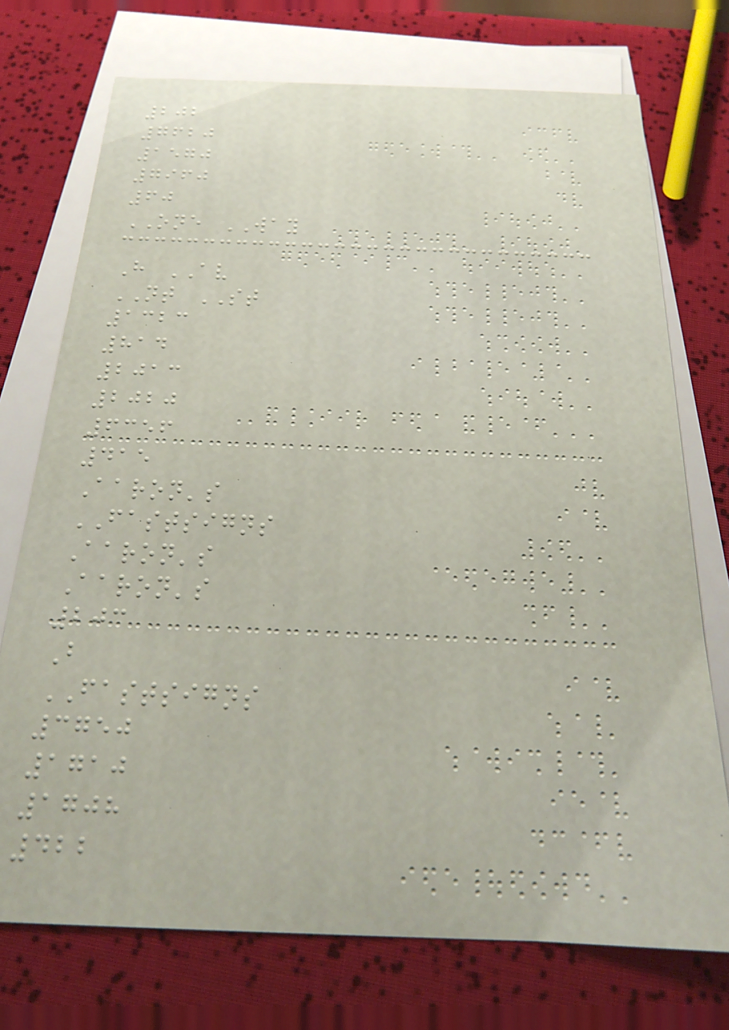202
7620
1570
7960
60
ONE WAY
H AV
NT ST
1323
814
2013
2020
6356
415
Aaron's
FASTSIGNS
Aaron's
Aaron's
203
B
FASTSIGNS
3750
1710
1708
422
